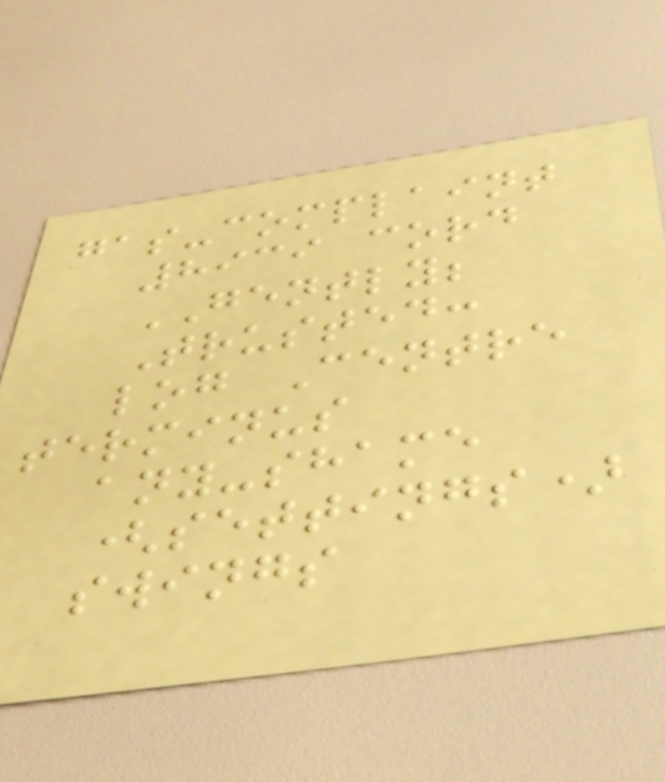gas-complaint
8939 cord
GENTLY;
Trusted:
log Centre
terminus
any-shame
(settings)
swings
